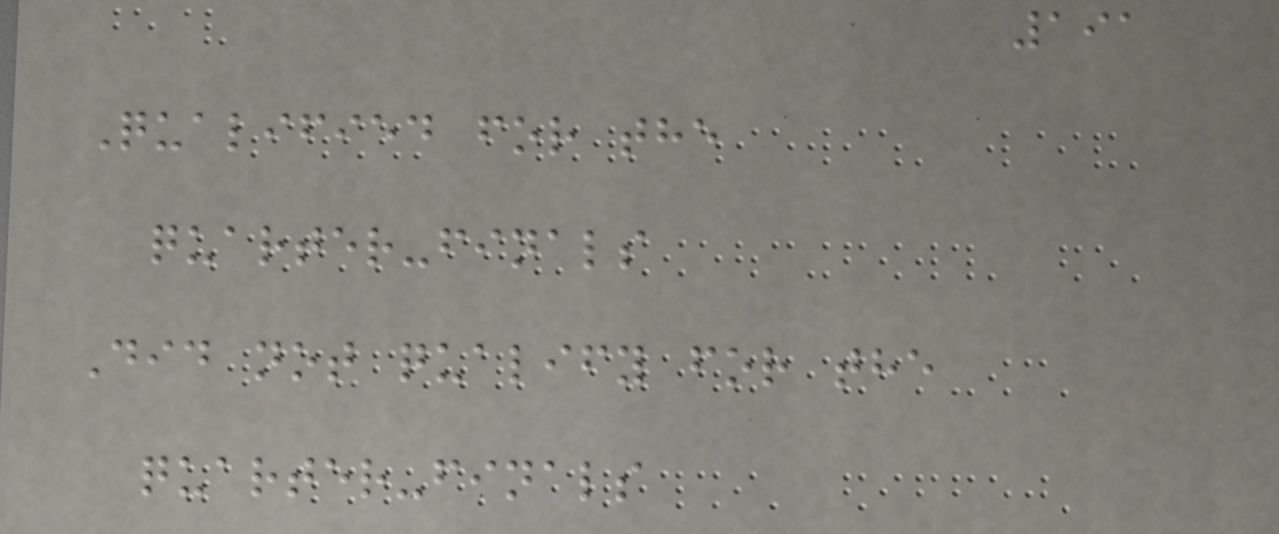191
Qualified for the
quarter-finals
Did not qualify for the
quarter-finals
